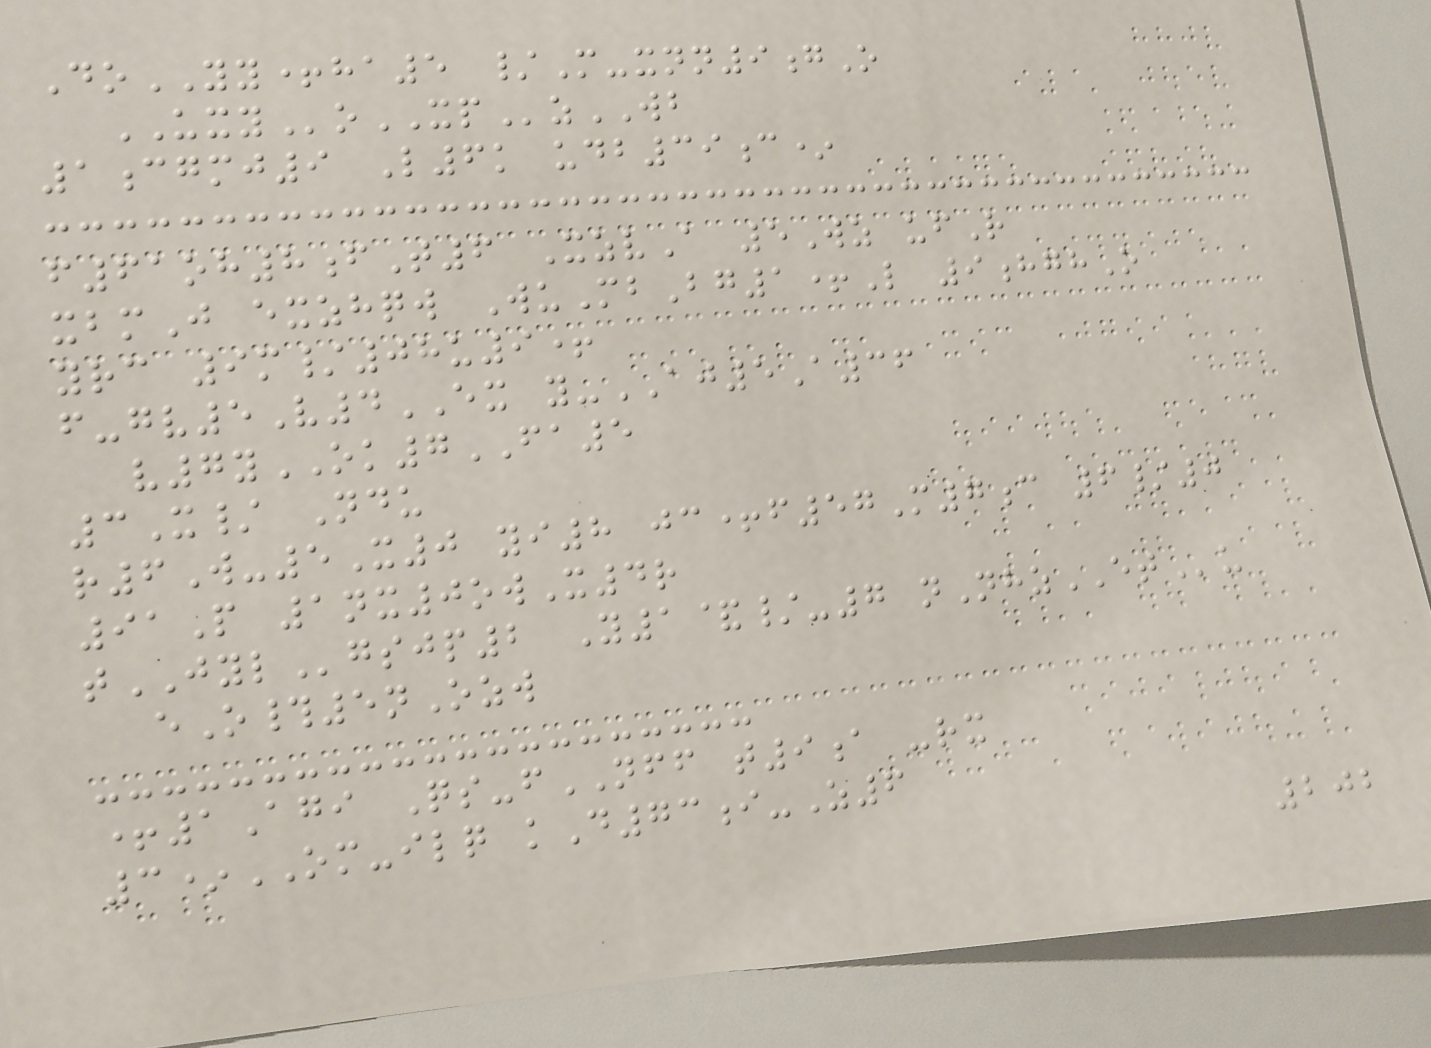DoYY+ha5 /M-xnn9gO
UXYoXPzWB
1cgmj9 L6k udb39c*
f61oh8fT6 XzvA 5Wz ufR
xbmJ exzhqw WuMbBg1+L 9hghO
yrc 9m/08u9+
f-gv5V4EX y-AJ5A36
v7yOK7FA5
3X/ Ndu
r6W-5X0 yi8 jc+f57M7c 6/0
91P 1nx0owX4r
tJYLgsjp2 Y1&/-7 nNhzETu
eO#5nOzw
+1Agi Qs-fNFF t9a -rx
3*OM-ilq kD73i-Z6
202
